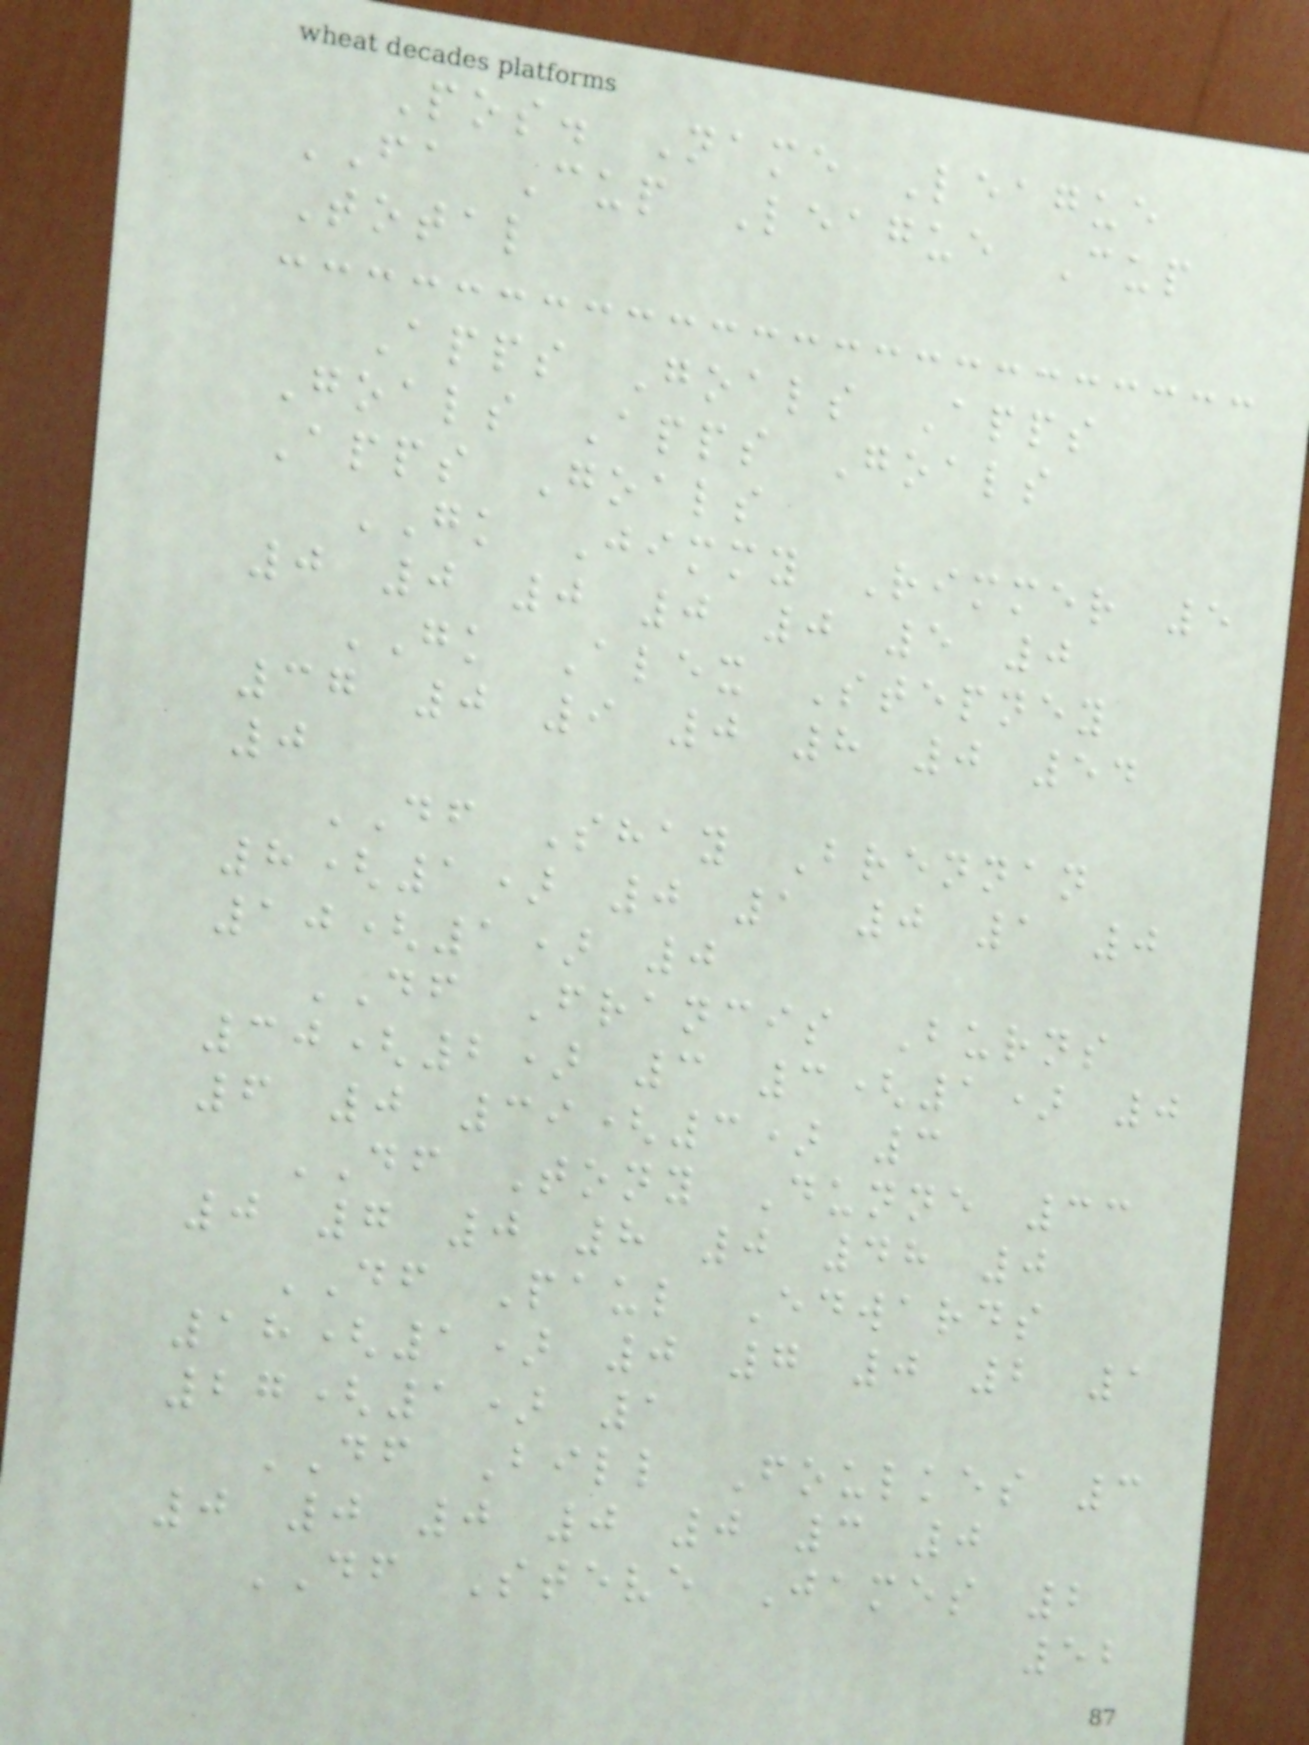Pos. Name League
FA Cup League Cup
Total
Apps Goals Apps
Goals Apps Goals
Apps Goals
GK Jimmy Rimmer 5
0 0 0 0 0 5 0
GK Alex Stepney
37 0 9 0 8 0 54
0
DF Shay Brennan
8(1) 0 1 0 1 0
10(1) 0
DF Francis Burns
30(2) 3 3(1) 0
6 0 39(3) 3
DF Tony Dunne 33
0 7 0 8 0 48 0
DF Paul Edwards
18(1) 0 7 0 2 1
27(1) 1
DF Bill Foulkes 3
0 0 0 0 0 3 0
DF Steve James 2
52
